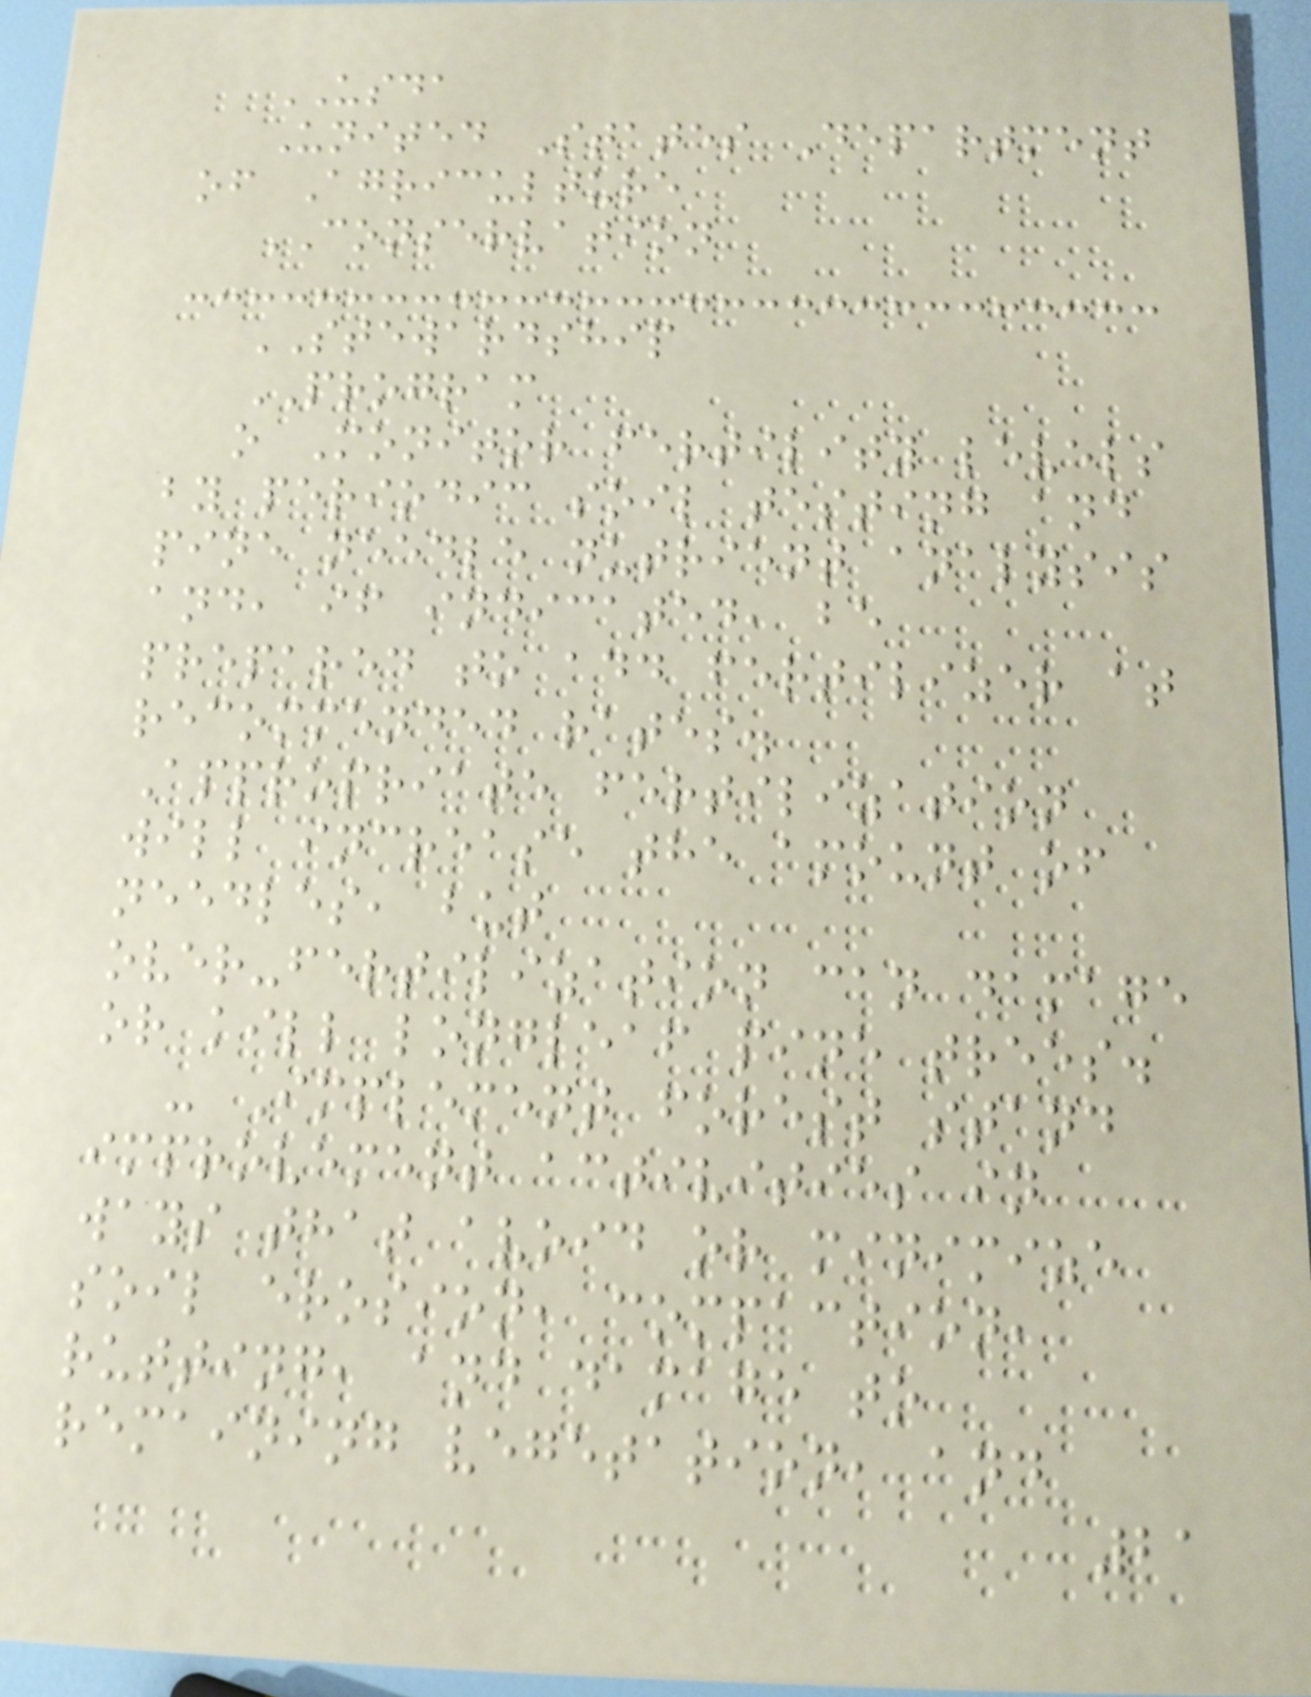USDA
United States Department
of Agriculture
CONSERVATION
STEWARDSHIP
PROGRAM
o Monitor fertility levels
by periodic soil testing and
pine needle nutrient analysis
and, if indicated, be
prepared to add fertilizer at
recommended rates.
Appropriate fertilization
will increase the amount of
needles, but
over-fertilization can damage
or kill longleaf pine trees.
- Implement forest stand
improvement activities in
ways that avoid or minimize
soil erosion, compaction,
rutting, and damage to
remaining vegetation, and
21
